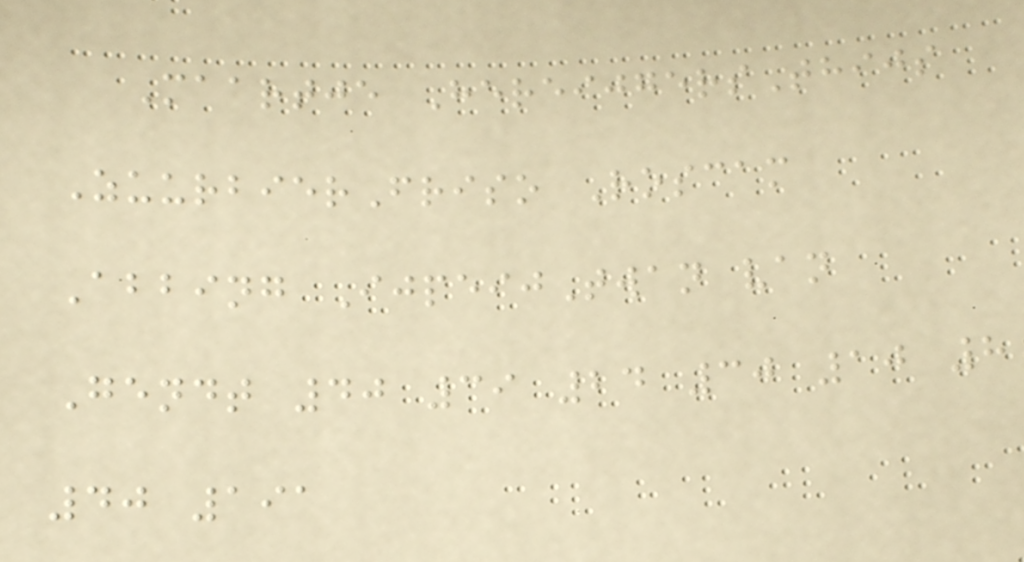Maartje HereijgersThijs
ZuurbierFriso Roscam
Abbing IjpeijTwan van
Gendt 40 39 24 30 10 8
40 191
